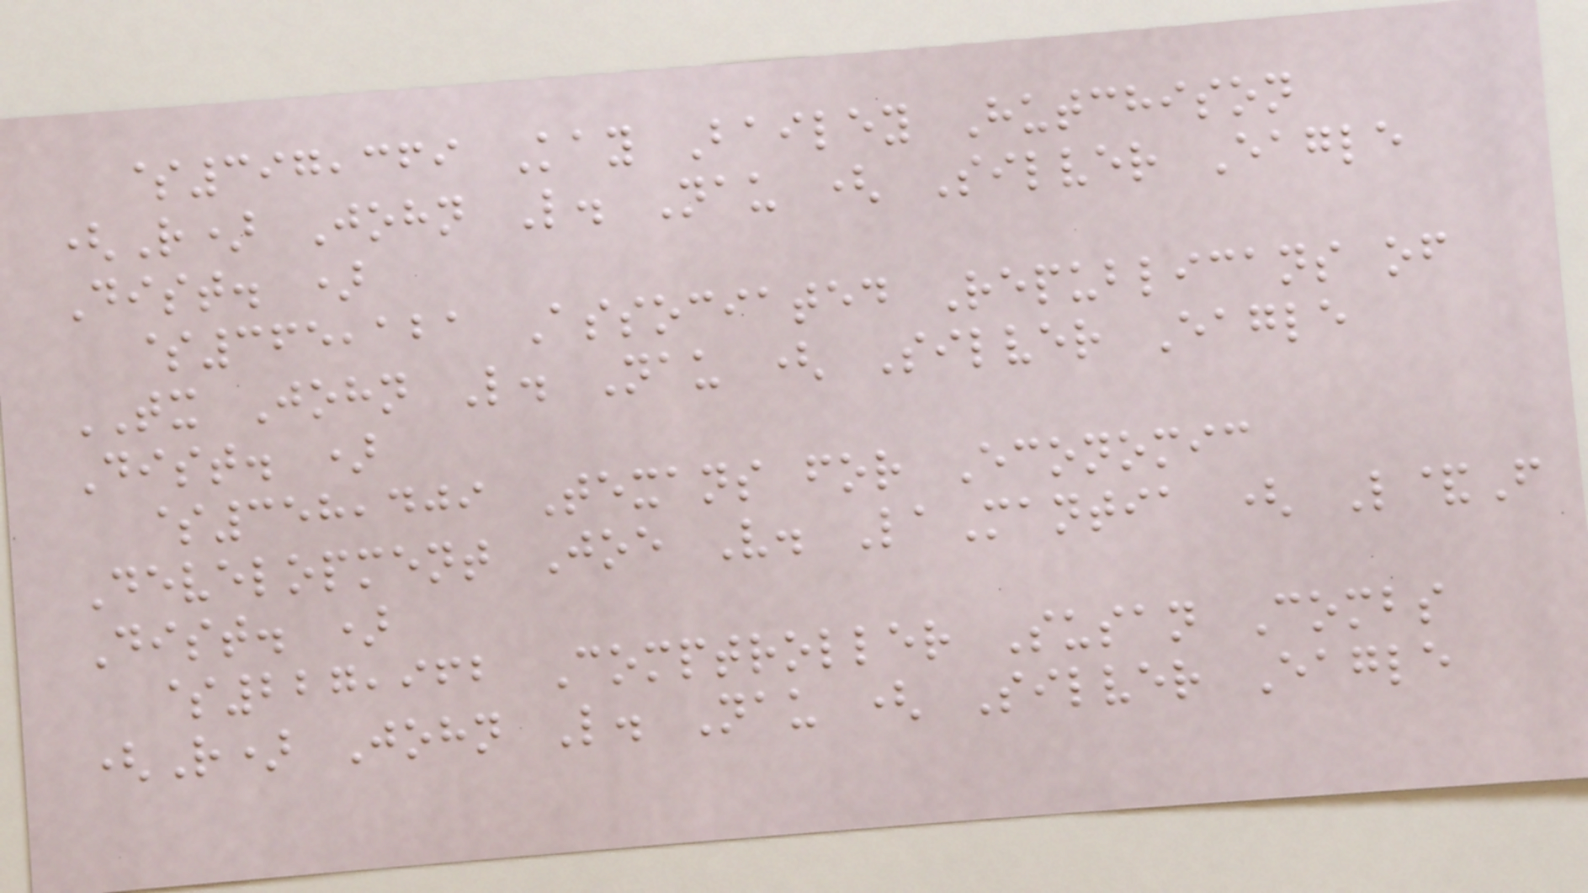$397,369 Kay Bailey Hutchison
(R) John L. Nau ( Silver Eagle
Dist. )
$365,121 Associated Republicans of
TX John L. Nau ( Silver Eagle
Dist. )
$358,409 Texans for Economic
Development Joe V. LaMantia ( L&F
Dist. )
$227,962 Comptroller Susan Combs
(R) John L. Nau ( Silver Eagle
